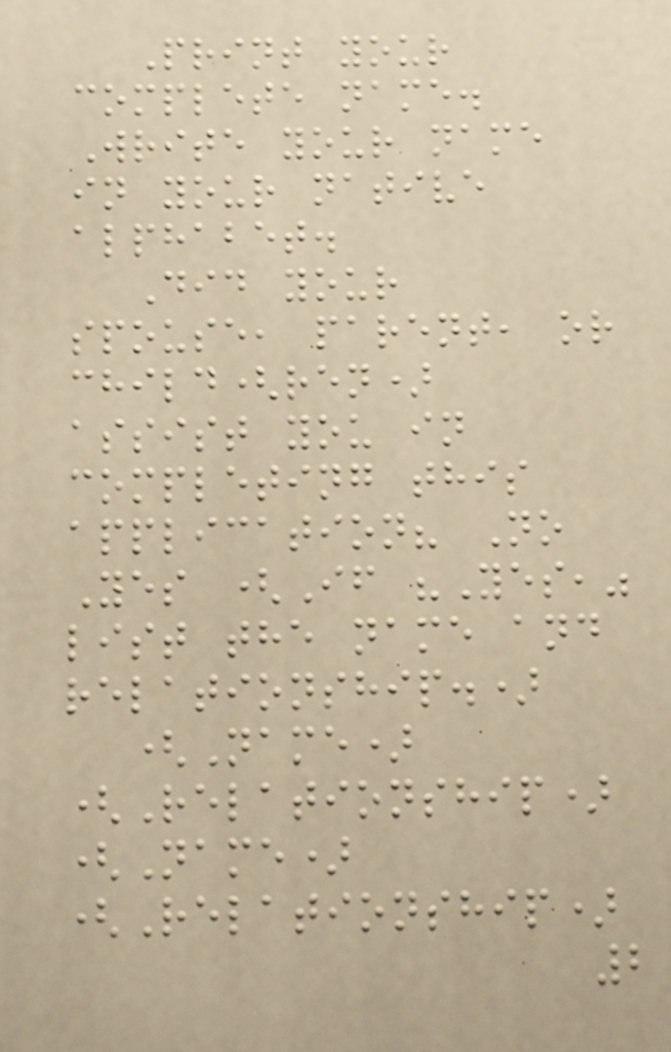Print your
complete name.
Write your name
in your native
alphabet.
Did your
spouse, parent, or
child(ren)
assist you in
completing this
application? No
Yes (If "Yes,"
list the name and
relationship.)
(Name)
(Relationship)
(Name)
(Relationship)
2
